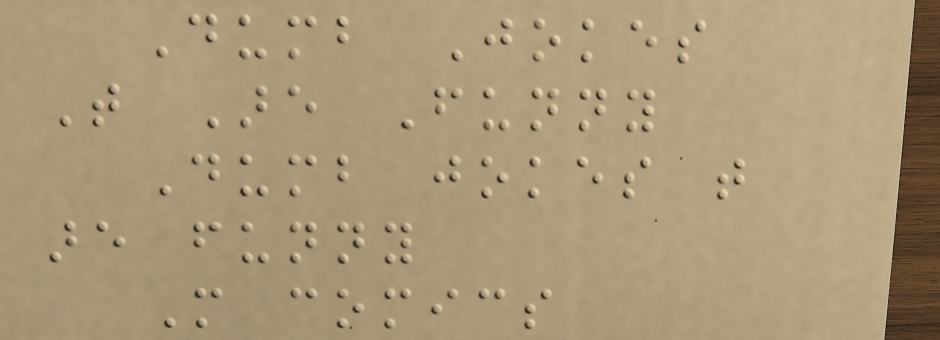Dumb Jokes
That Are Funny
Dumb jokes that
are funny
More comics
